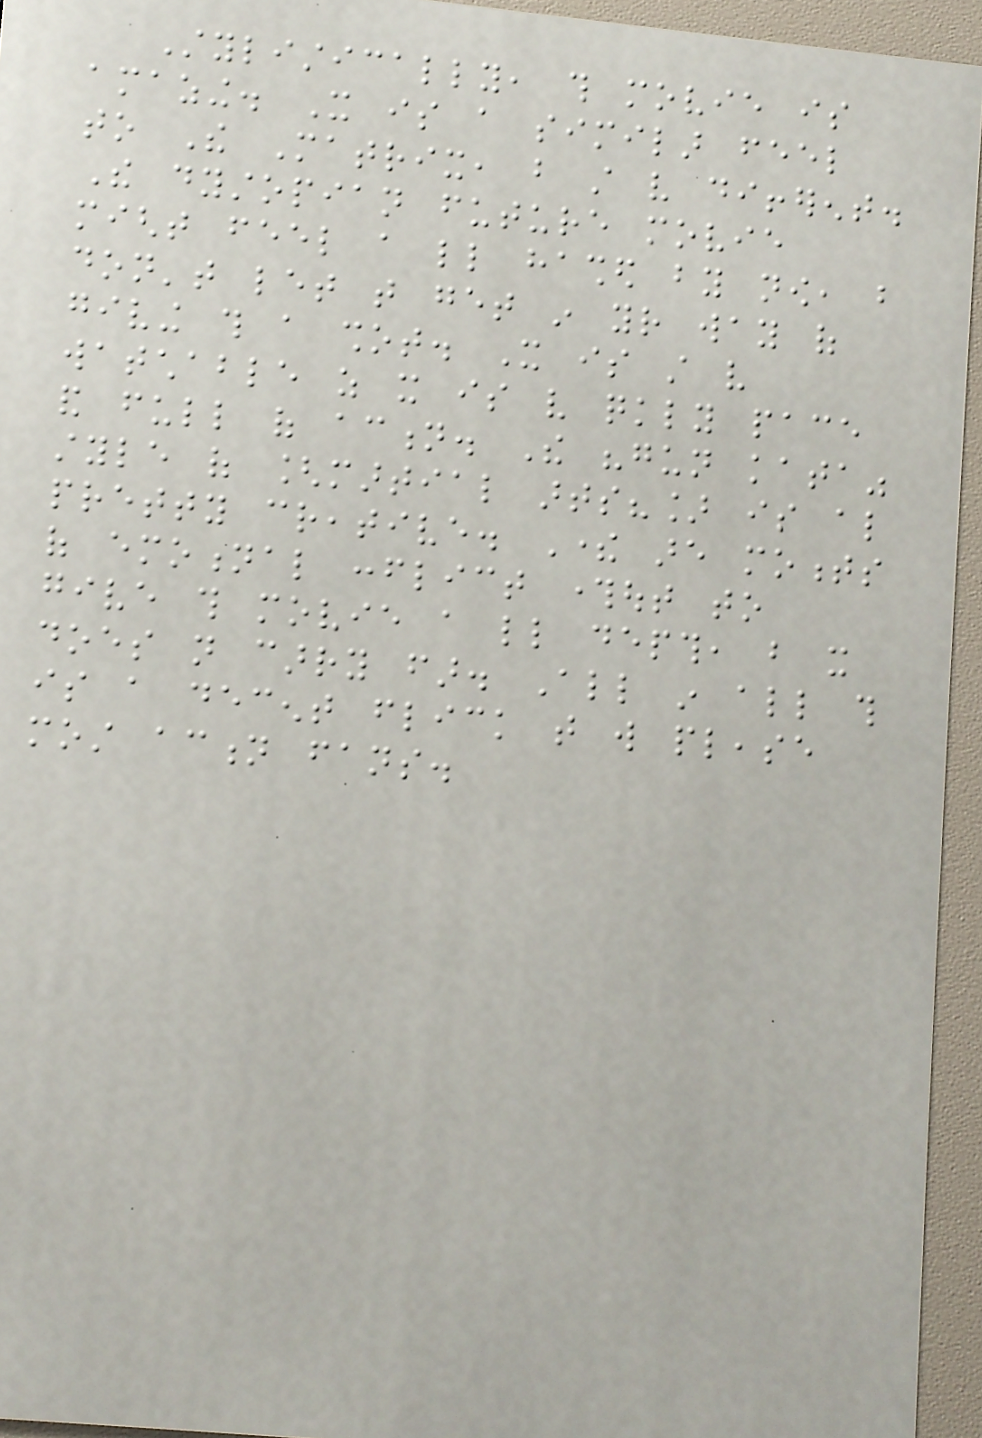Stylistically, this movie is
amazing. It is a similar feel
to The Matrix, but still very different.
The dystopian future movie
might feel a little hashed by now, but
don't let that get in your way of
giving this a shot. It is still very
watchable as it is very quickly pace
and full of action. The "gun kata"
style of [martial arts?] is also
pretty creative. There are moments
of emotional conflict throughout to
give this movie a little depth, but it
does not carry far. All in all this
is a decent flick that will please
most action fans.
